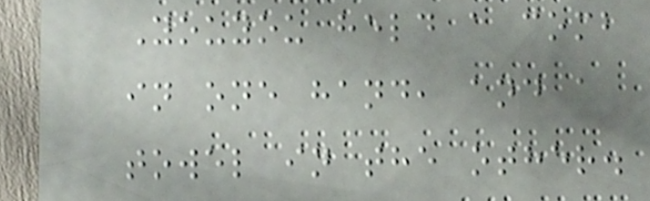Youyou held a comb
in one hand, and a
towel in the other.
